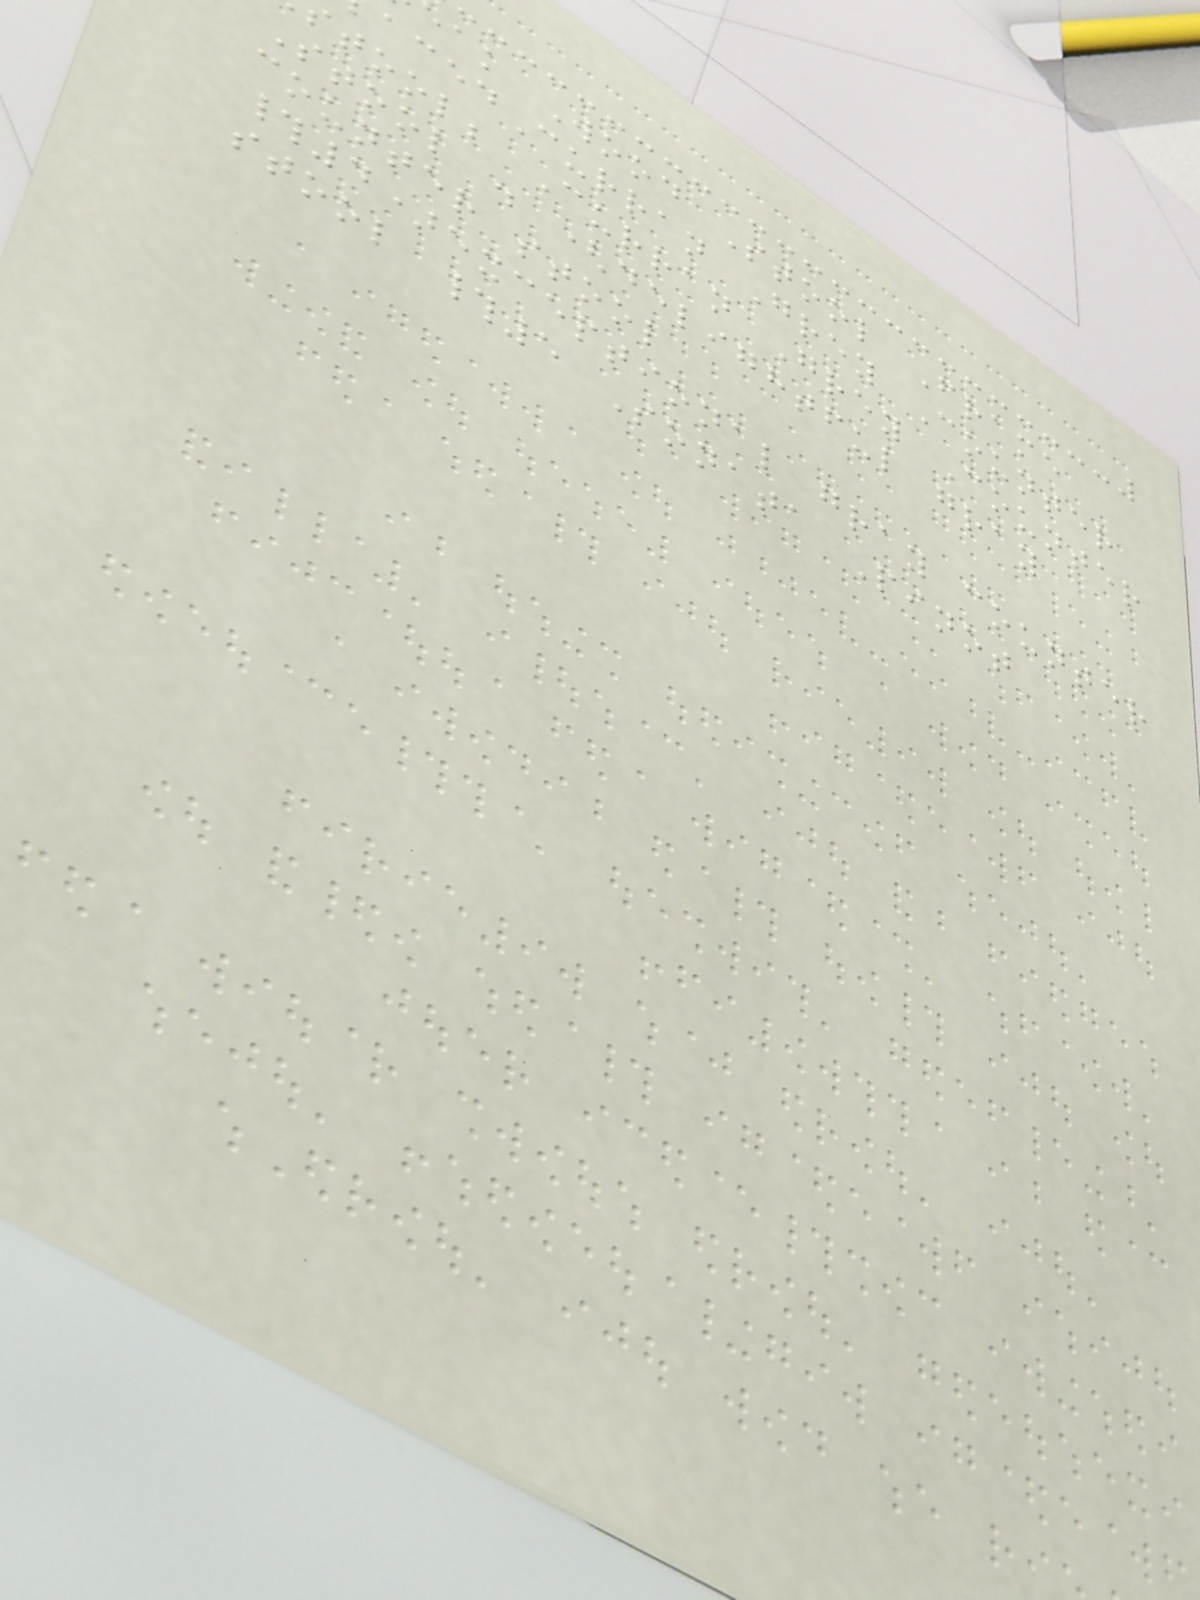eak Wood Stool Frame
acedCurran Grey Counter
tool; Curran Grey Counter
Stool . (delightful gray
counter stool
#4)exceptional gray counter
stool #5 Sonata Pinot
